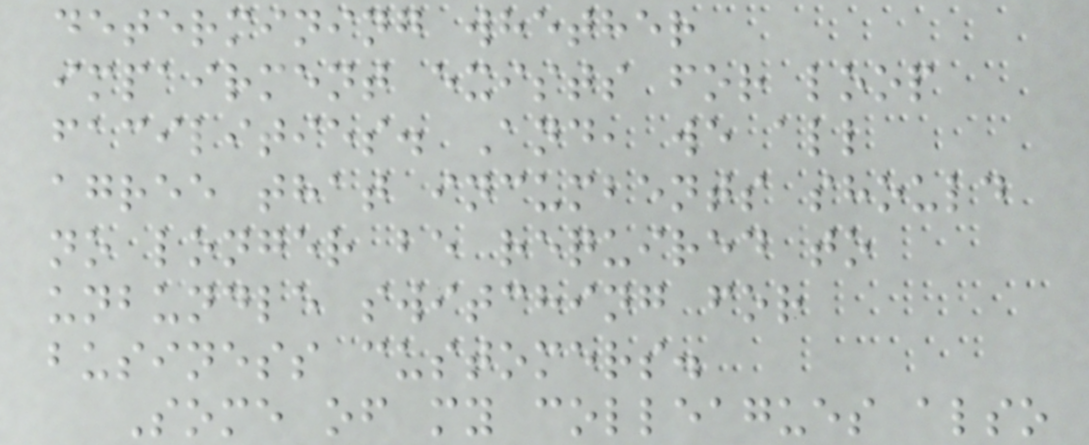determining whether
impairment exists for loop
facilities. And, we all
agree that incumbents should
no longer be required to
unbundle switching for
business customers.
Some of my colleagues also
